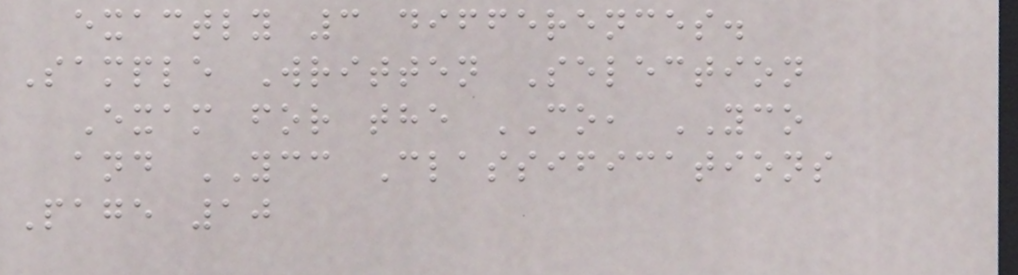exactly 3 differences.
Sample Written Selection
Exam for the CO, YCO
and YCC Classifications
Page 10
